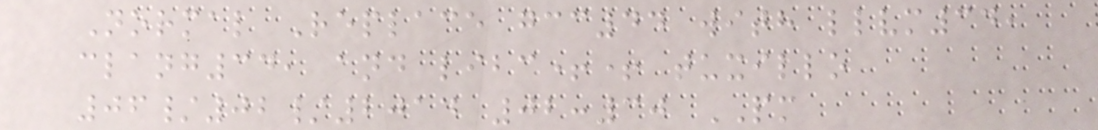Normal Replace gcc44 with llvm34,
clang34, and libc++ tuxillo
06/02/2014 02:30 PM
